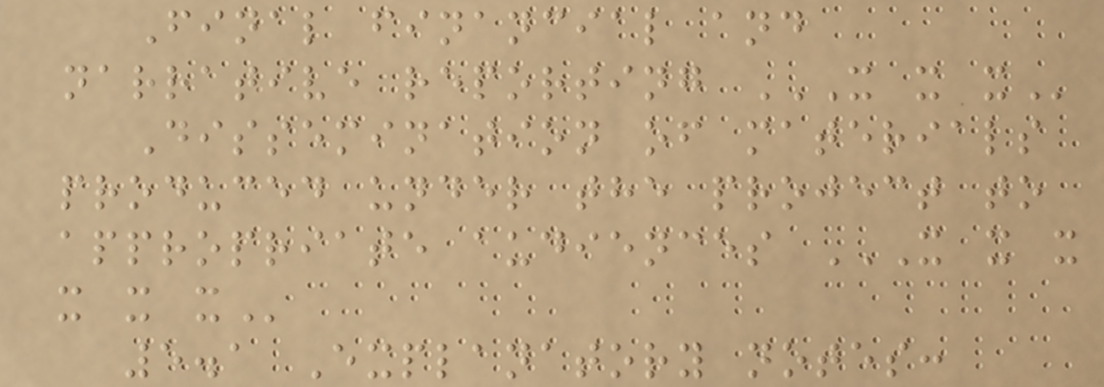Final financial and
narrative reporting X X X
Dissemination of materials
produced under the project to
appropriate audiences X X X
X X X
5.1 Explanatory notes:
